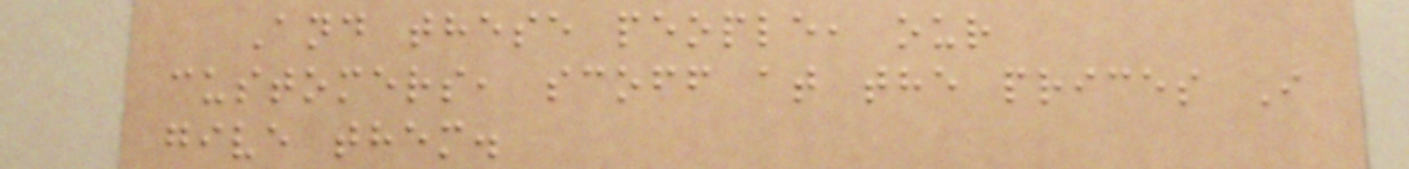And these people, our
customers, scoff at the prices I
give them.
